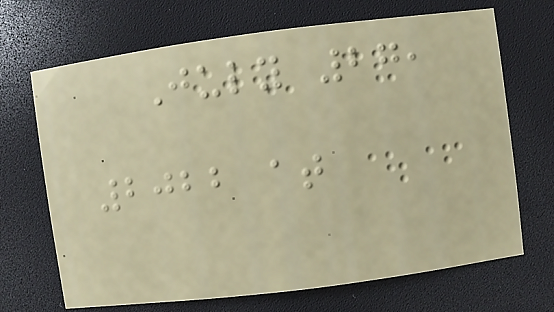July 27,
2022 at
